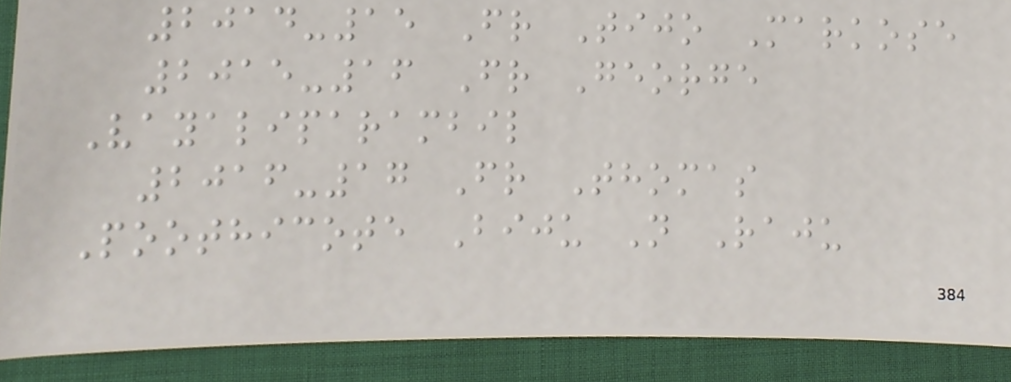2014-15 Fr Tijo Markose
2015-16 Fr George
Vayaliparambil
2016-17 Fr Thomas
Poothicote Biju N Raju
